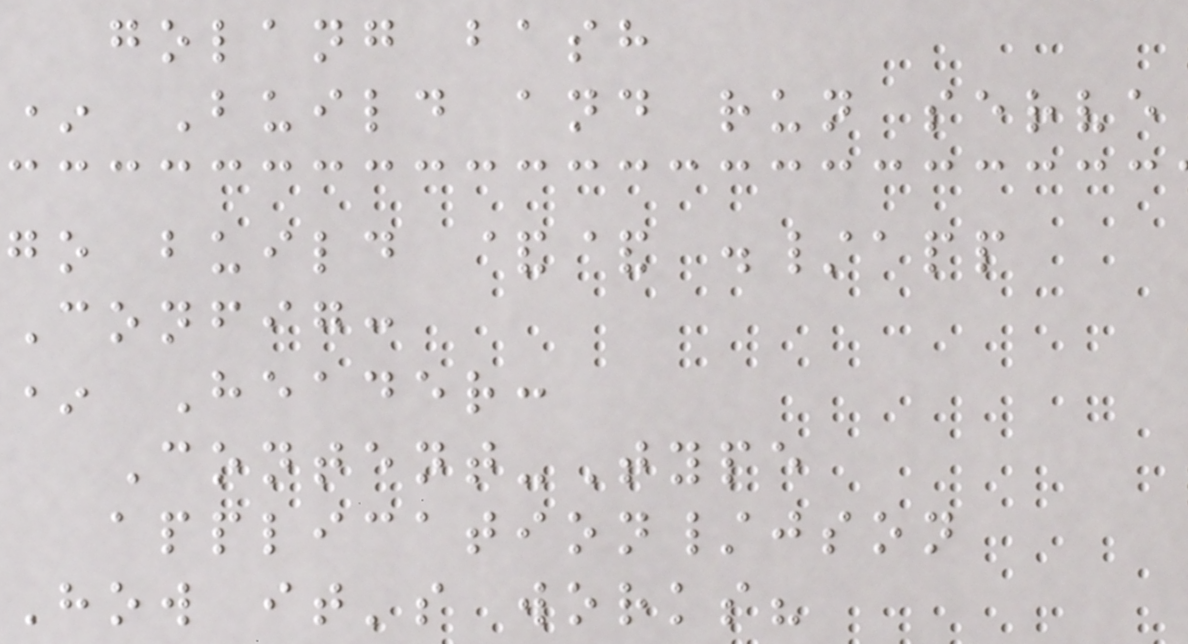golang bash
* Build and run serve
go build && ./app
Config:
* Header:
Content-Type
application/json
How it's works?
